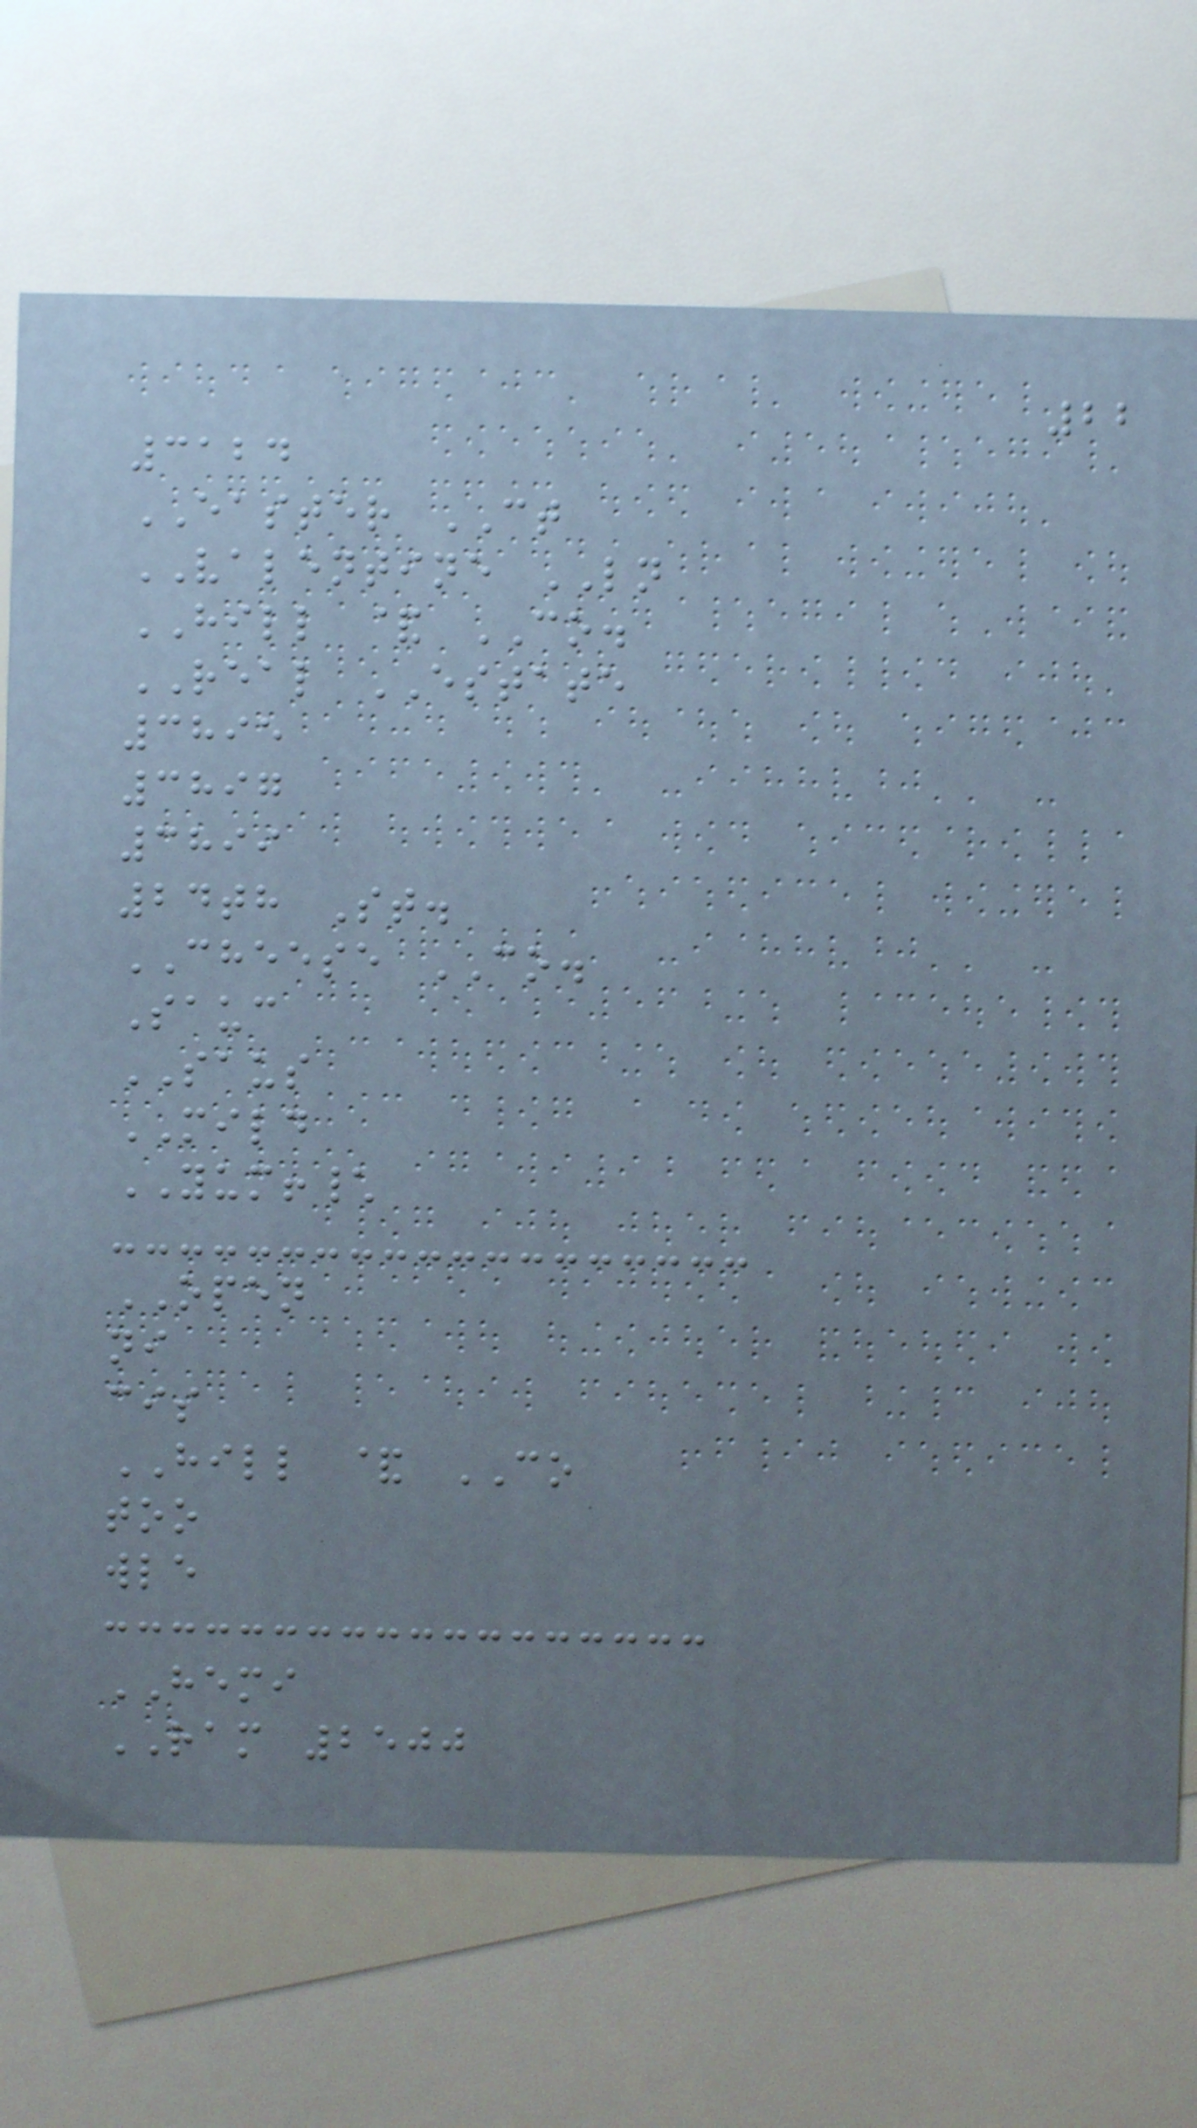22
3124
EASTER CT
VALENTINE LN
HILL & CO.
REAL ESTATE
3895
3897
3899
24th St.
CHEESE CO.
Sauc
SAUS
MILD
YUM!\
OPEN
ni
cis
HILL & CO
too
wle
HEMI
RAM 2500
